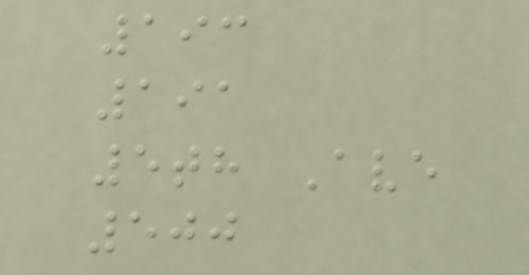193
191
5th Ave
500
